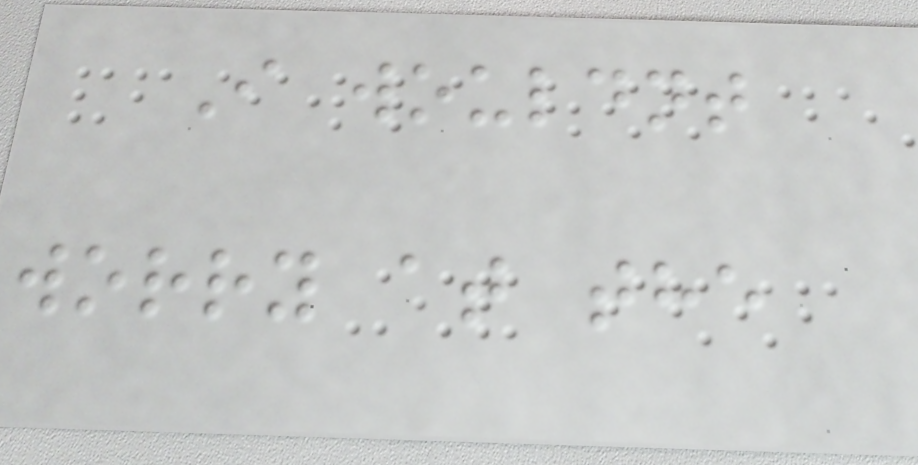I wouldnt
worry at the
